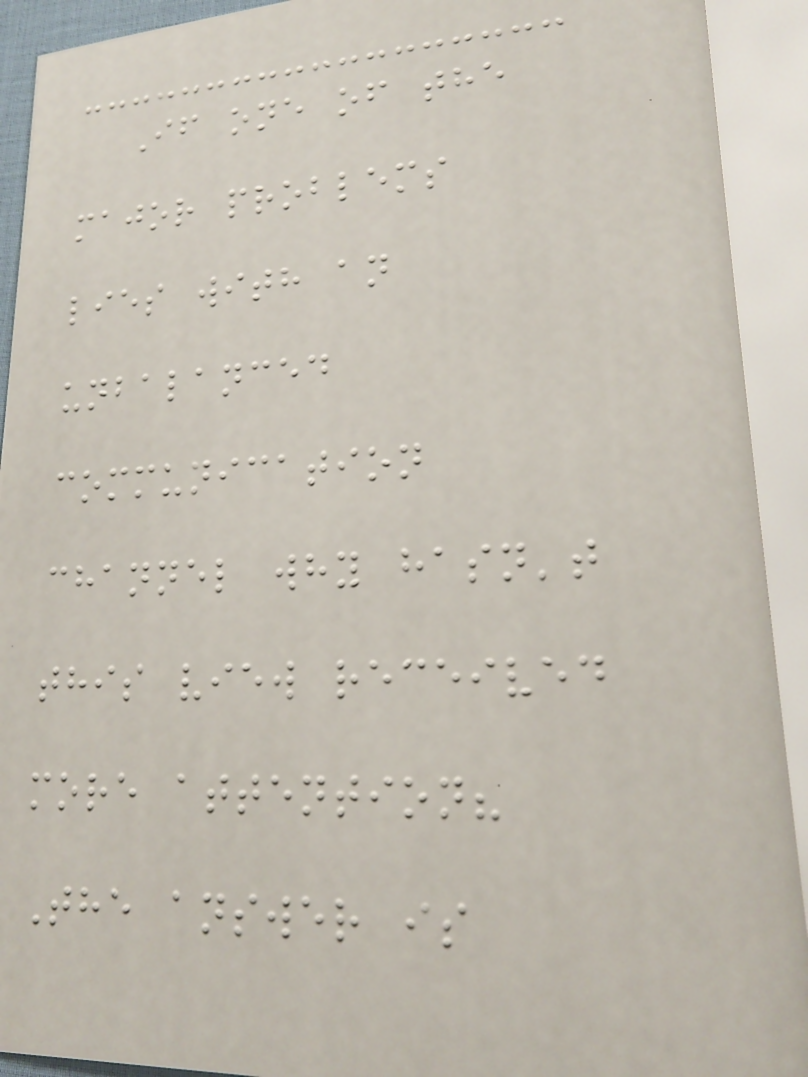If one of the
major problems
lies with an
unbalanced
communication
channel why hasn't
this view received
more attention?
The answer is
